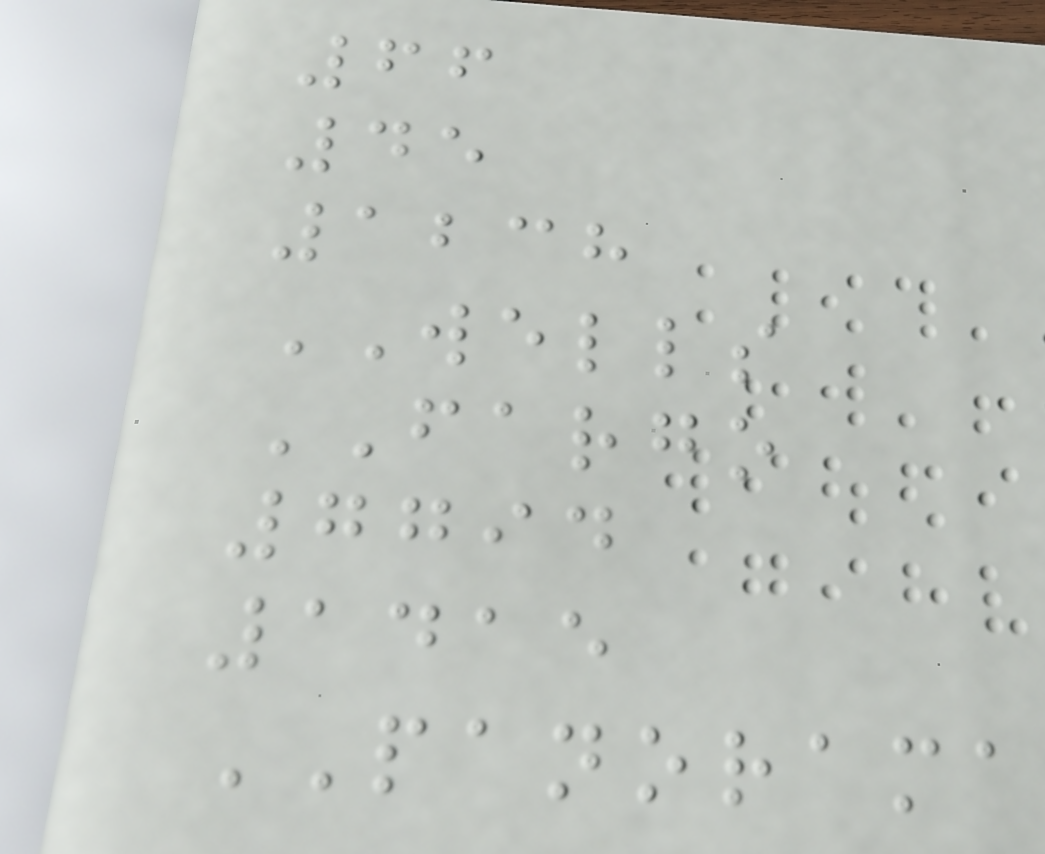66
45
1238
WELLS
FARGO
7794
1415
PANORAMA
